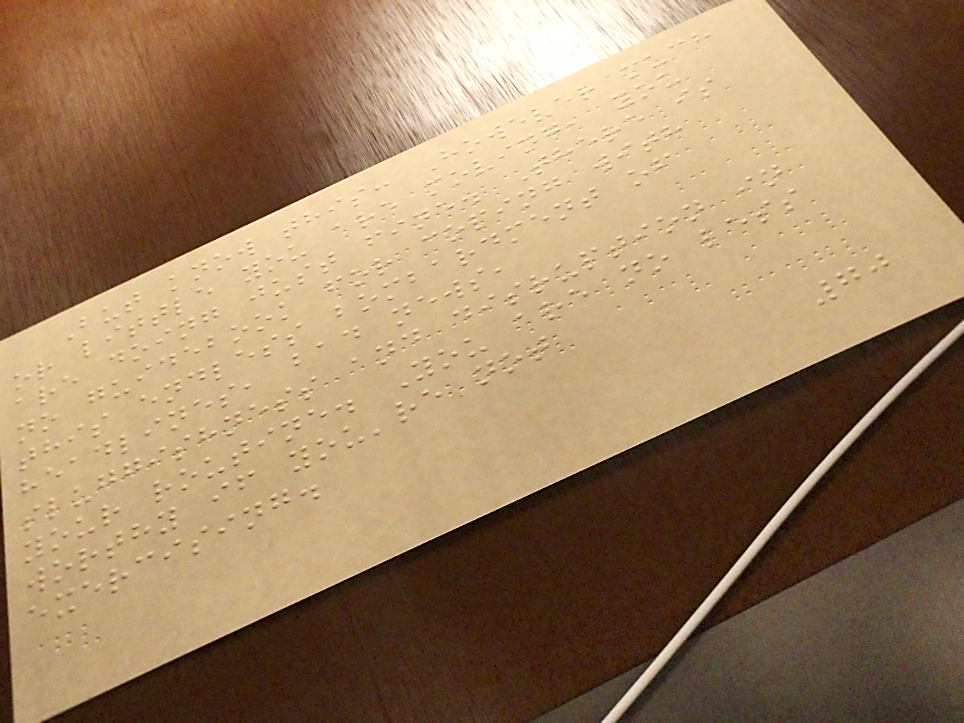But know this: However much
or little you are moving, you
are doing just fine. There is
no guidebook for coping with
this endless bombardment of
headlines, bad news,
sluggishness and disruption in
your routine. You are no less
worthy if you're not
exercising.
70
